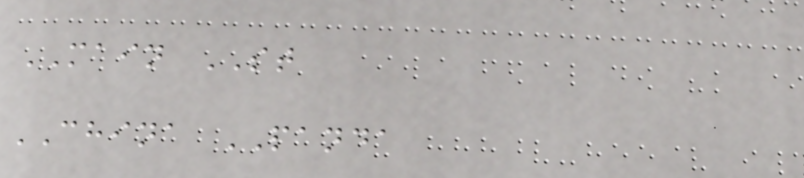MAIN ST
CHINA PANDA
